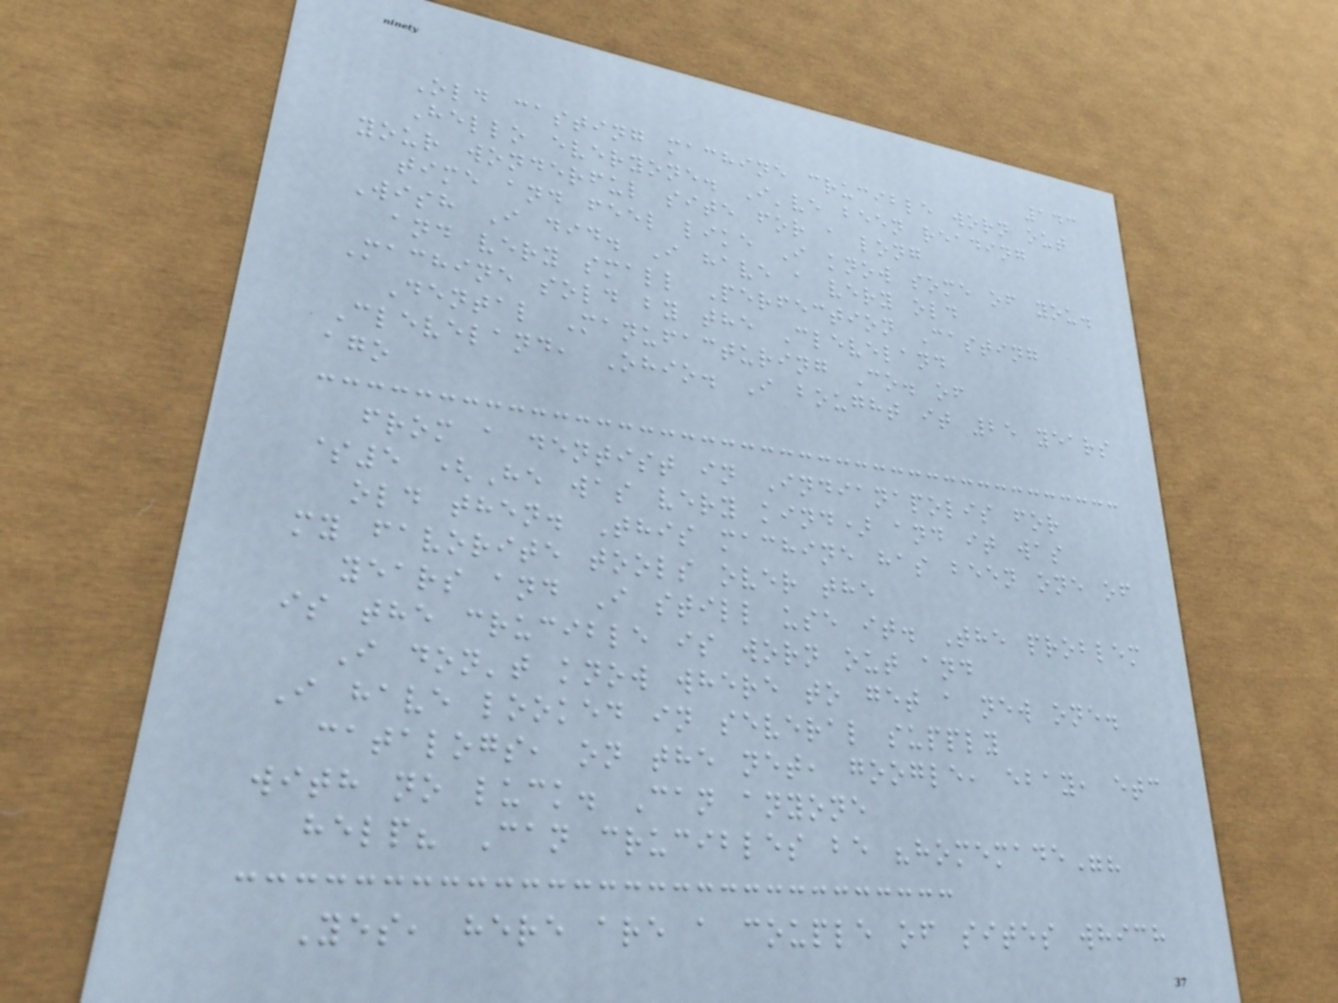143
Old casting machine crucible worn out
Hello everyone. I've been reading
your wonderful site for a long
time and feel like I know some of you.
Wish I did. I have a very old
and very small Perfection Casting
Machine sold by the Cleveland
Dental Manufacturing Co. of
Cleveland, Ohio. I bought it 25 years
ago
from a dentist in Indianapolis for
$5 (He was very kind) and it was
old then. This machine has been one of
my favorite tools over the
years and I still use it. The problem
is the crucible is worn out and
I don't know where to get a new one.
I have looked in several supply
catalogs, on the net, google, ebay, etc
with no luck. Can anyone
help? Can crucibles be "homemade"?
Yes, here are a couple of sites which
